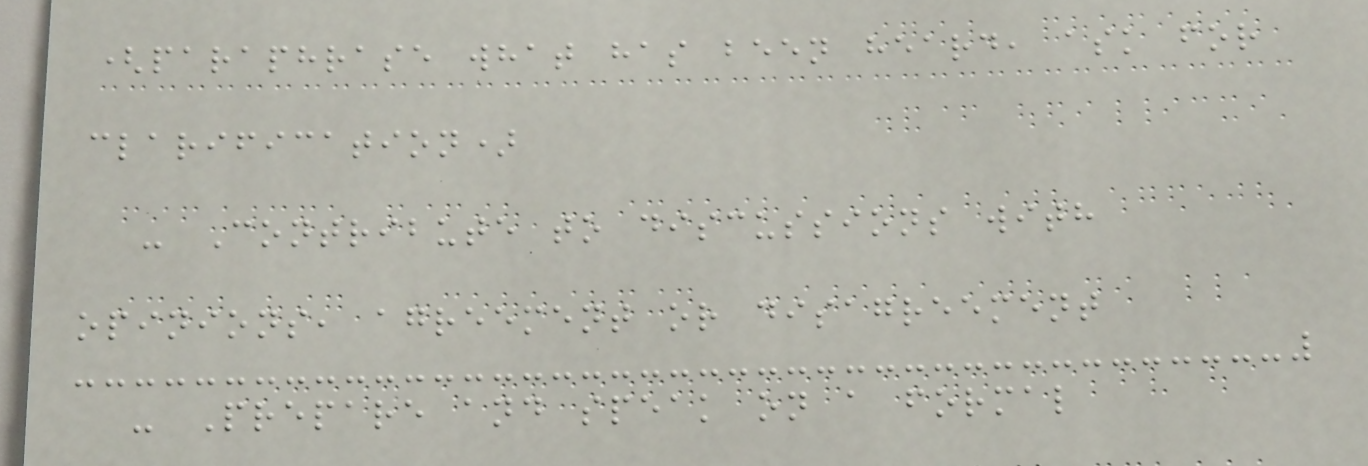(paraphrase what has been heard, ask for
clarification)
- Contribute to discussions with
opinions, agreement or disagreement
- Prepare and speak on a formal
